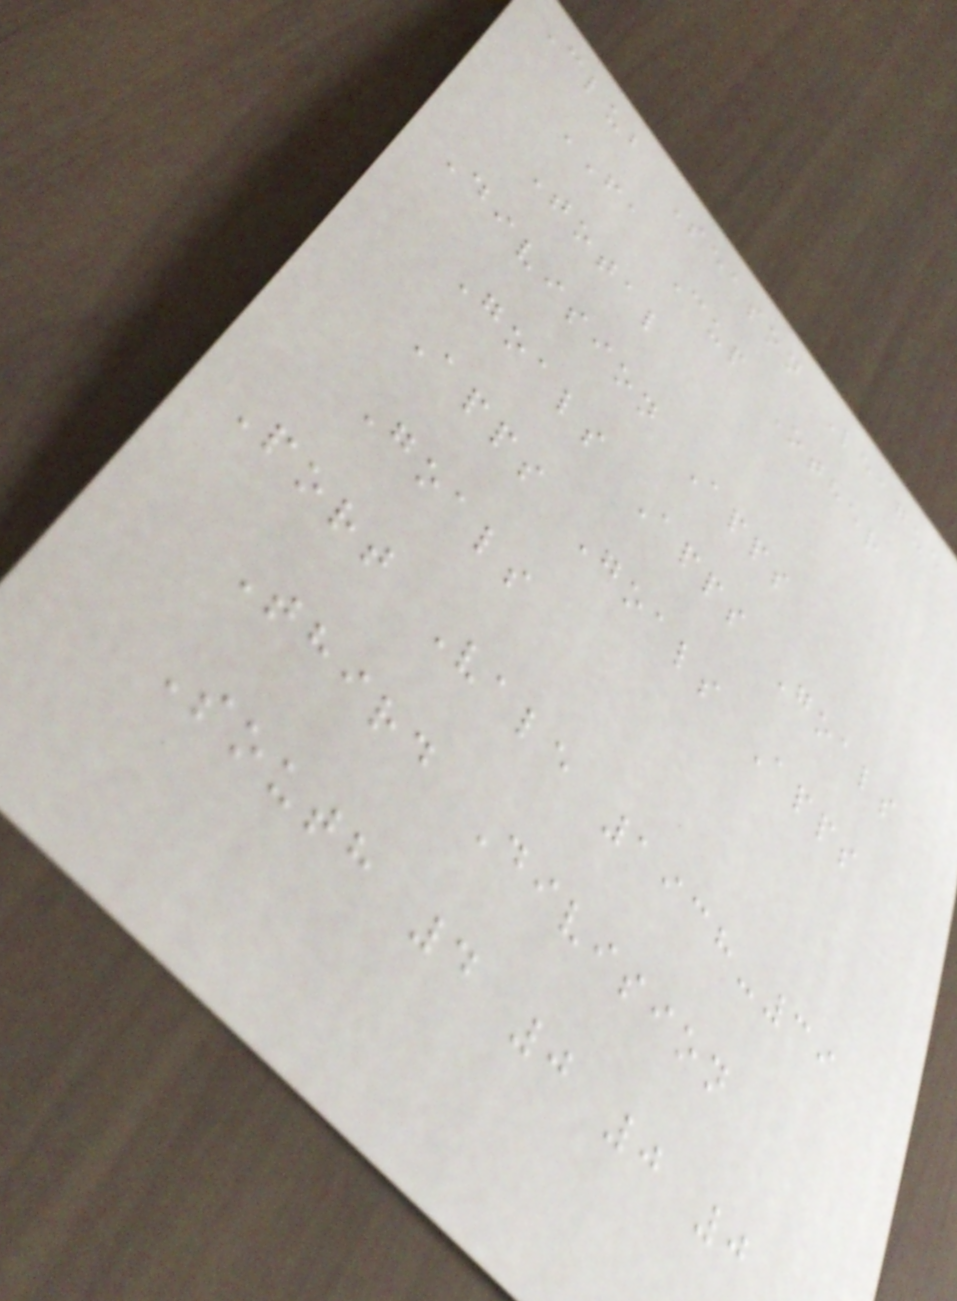Club Season League
FA Cup Other
Total
Division Apps
Goals Apps Goals
Apps Goals Apps
Goals
Port Vale 1938-39
Third Division
South 4 0 0 0
